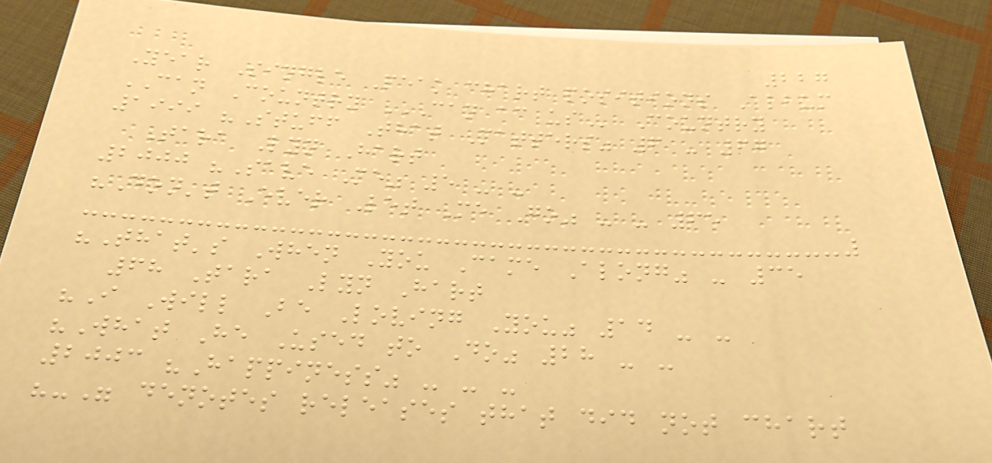227
Year Single Peak chart positions Album
CAN Country CAN AC US Country
1999 "Stuff That Matters" 6 - 67
Tara Lyn Hart
2000 "Save Me" 5 - -
"Don't Ever Let Me Go" - - 65
"That's When You Came Along" - 35
68 Tara Lyn Hart
"I Will Be Loving You" 14 - -
"What He Used to Do" 28 - -
2003 "Happiness" - - -
"-" denotes releases that did not chart
